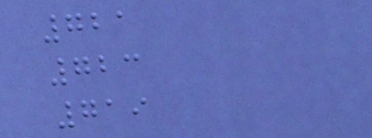721
723
719
